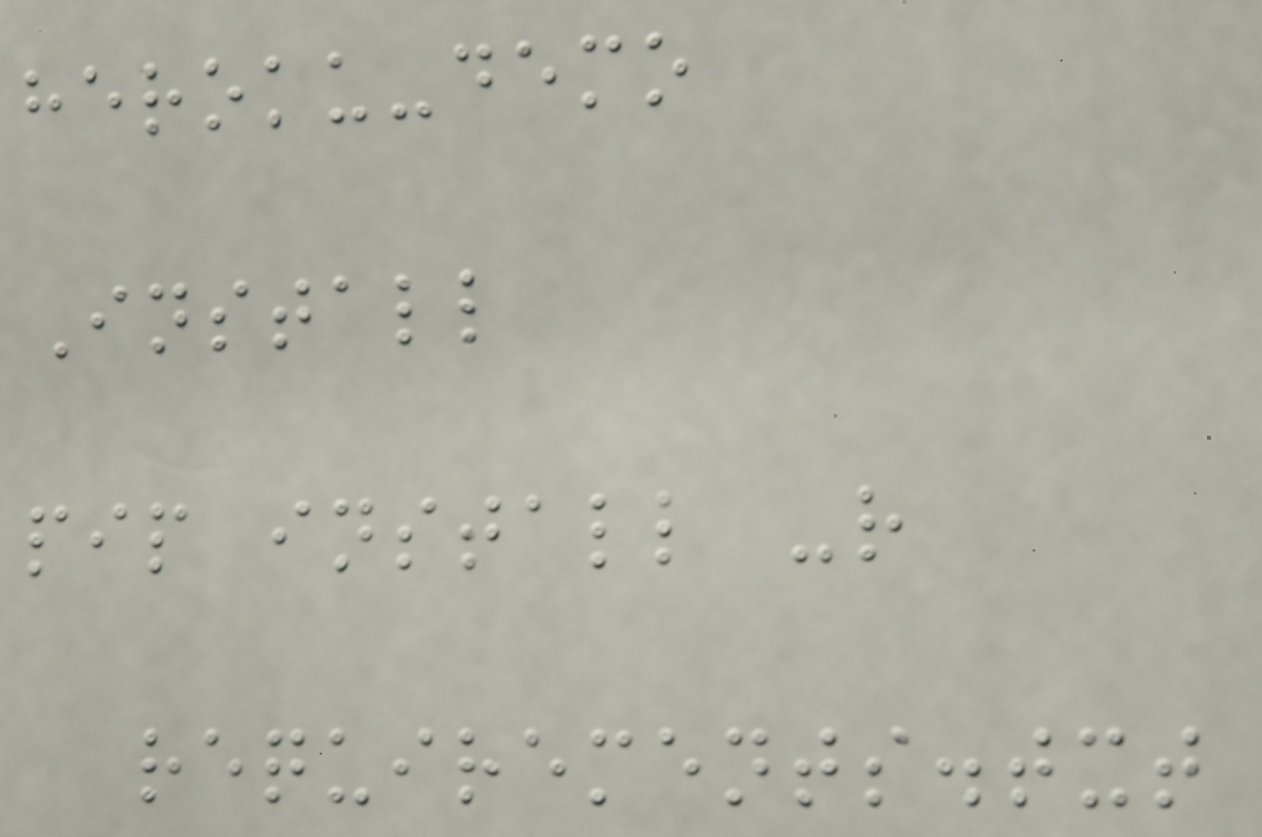heroku-demo
Install
pip install -r
requirements.txt
